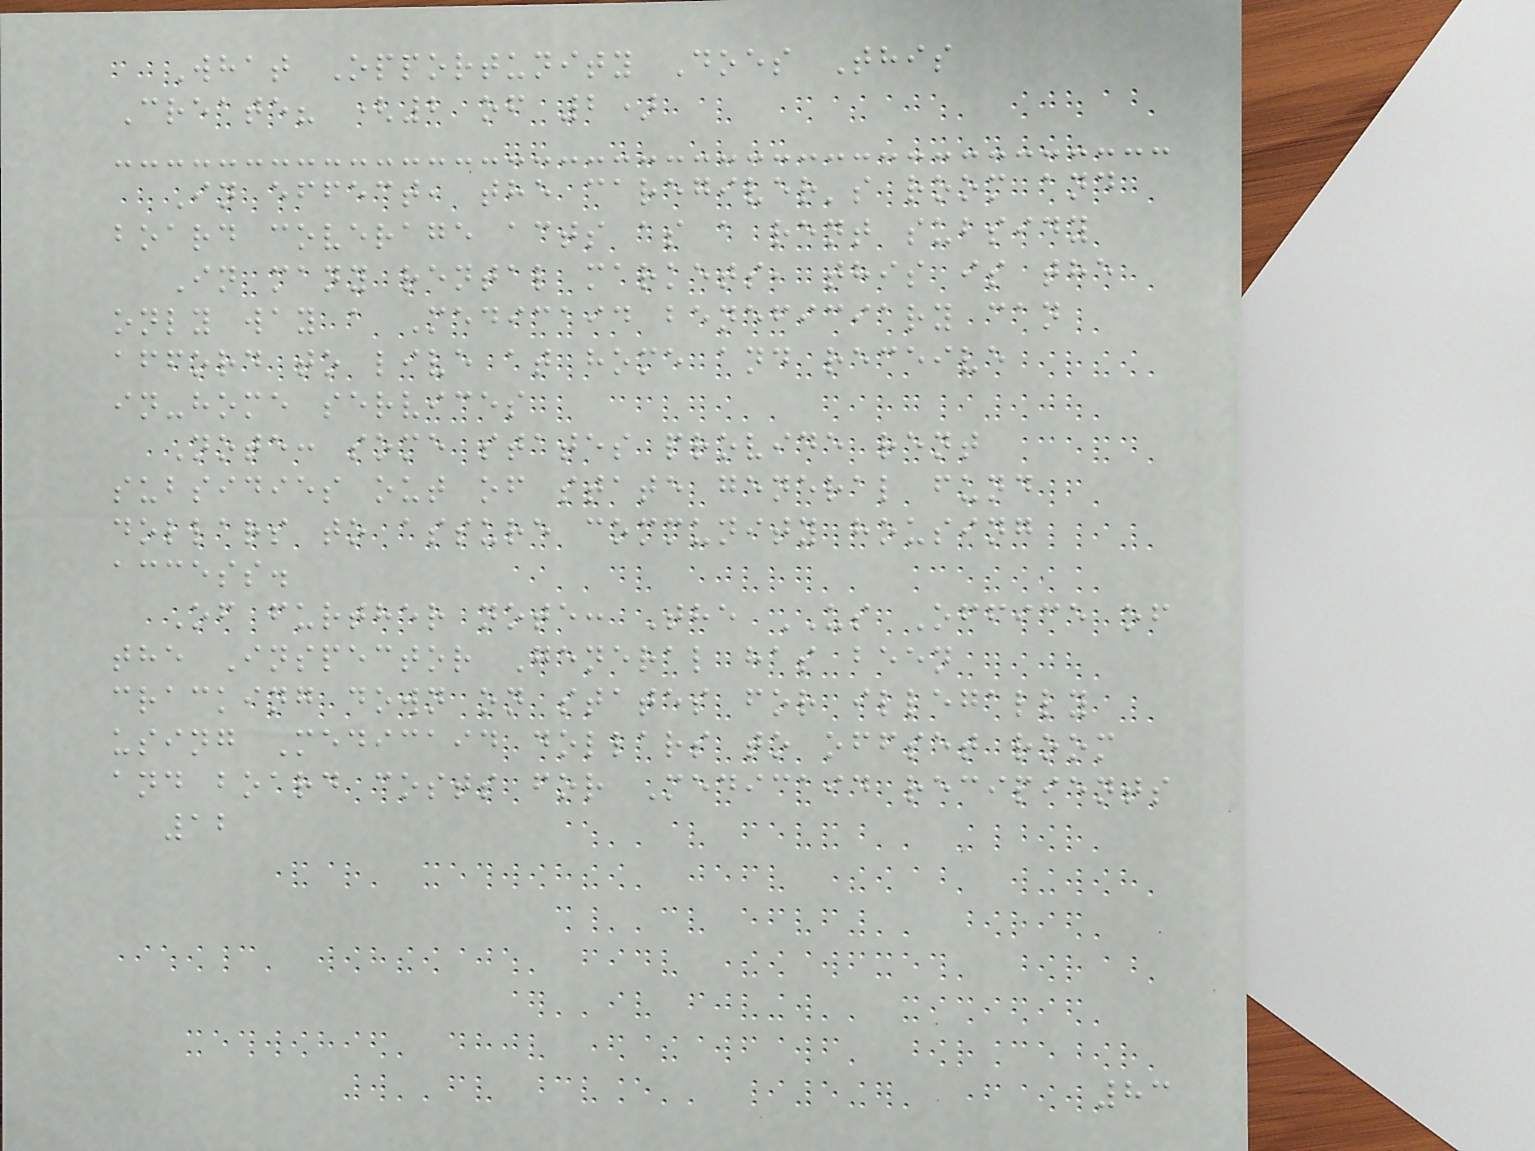What Opportunity Does This
Create? (2 of 2)
In effect, the caregiver's room and
board coverage acts as a rent subsidy
In many rental markets, this is the
only way a Medicaid beneficiary can
afford to live at home and receive
in-home services
Note: some states provide rent
subsidies out of state general fund
dollars to assure community housing
access.
Of further note: The US Office of
the Inspector General has been
cracking down on states for illegally
using Medicaid dollars to offset room
and board costs for Medicaid recipients
12
83
